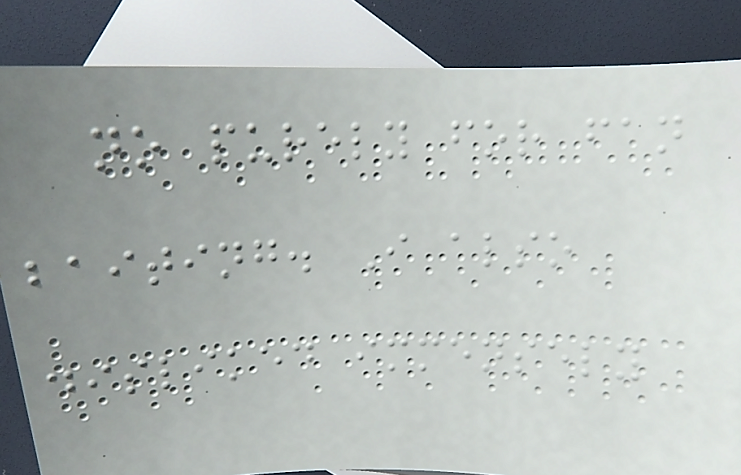no purely for fan
baiting. I also
disliked immensely
